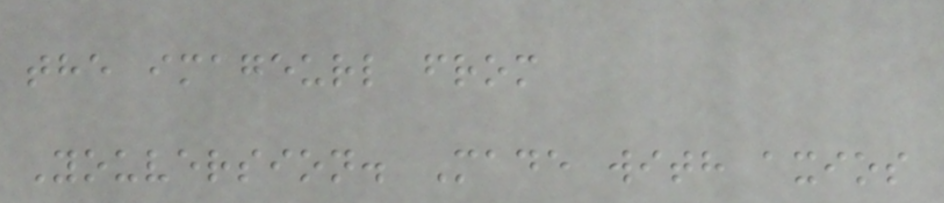the imageurl from
Youversion. Made with axios
